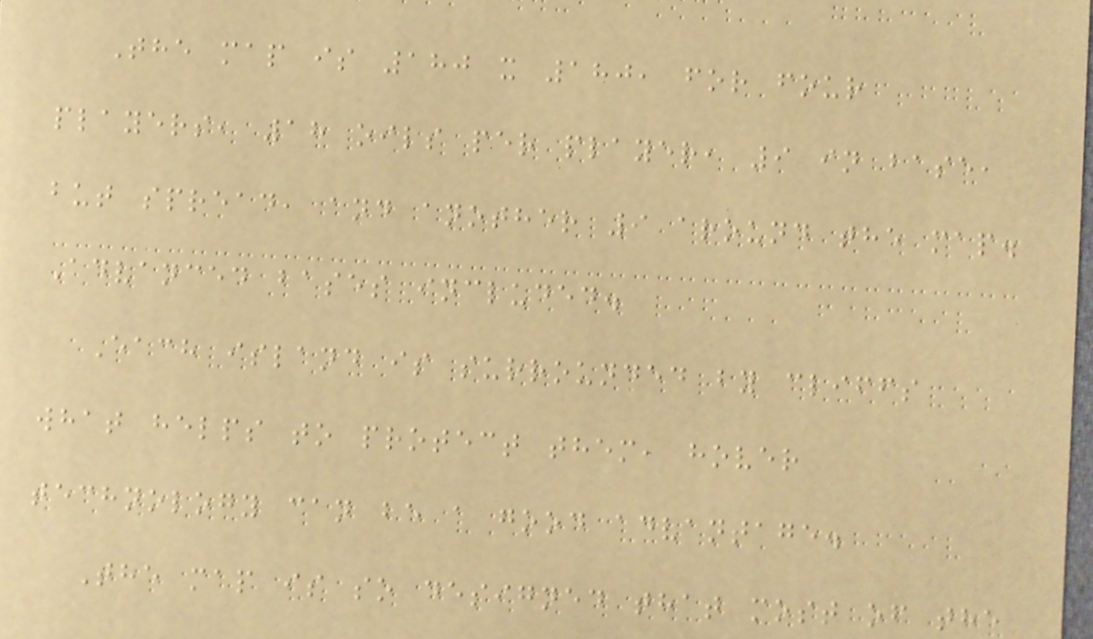The map is 180 x 180, for four
players, 18 oils per player, 9 in base,
but spread, and another 9 around the map.
Advanced bases included.
Each island is surrounded by cliffs
what helps to protect them, hover
technology can be a good advantage.
The map is so designed that most of the
